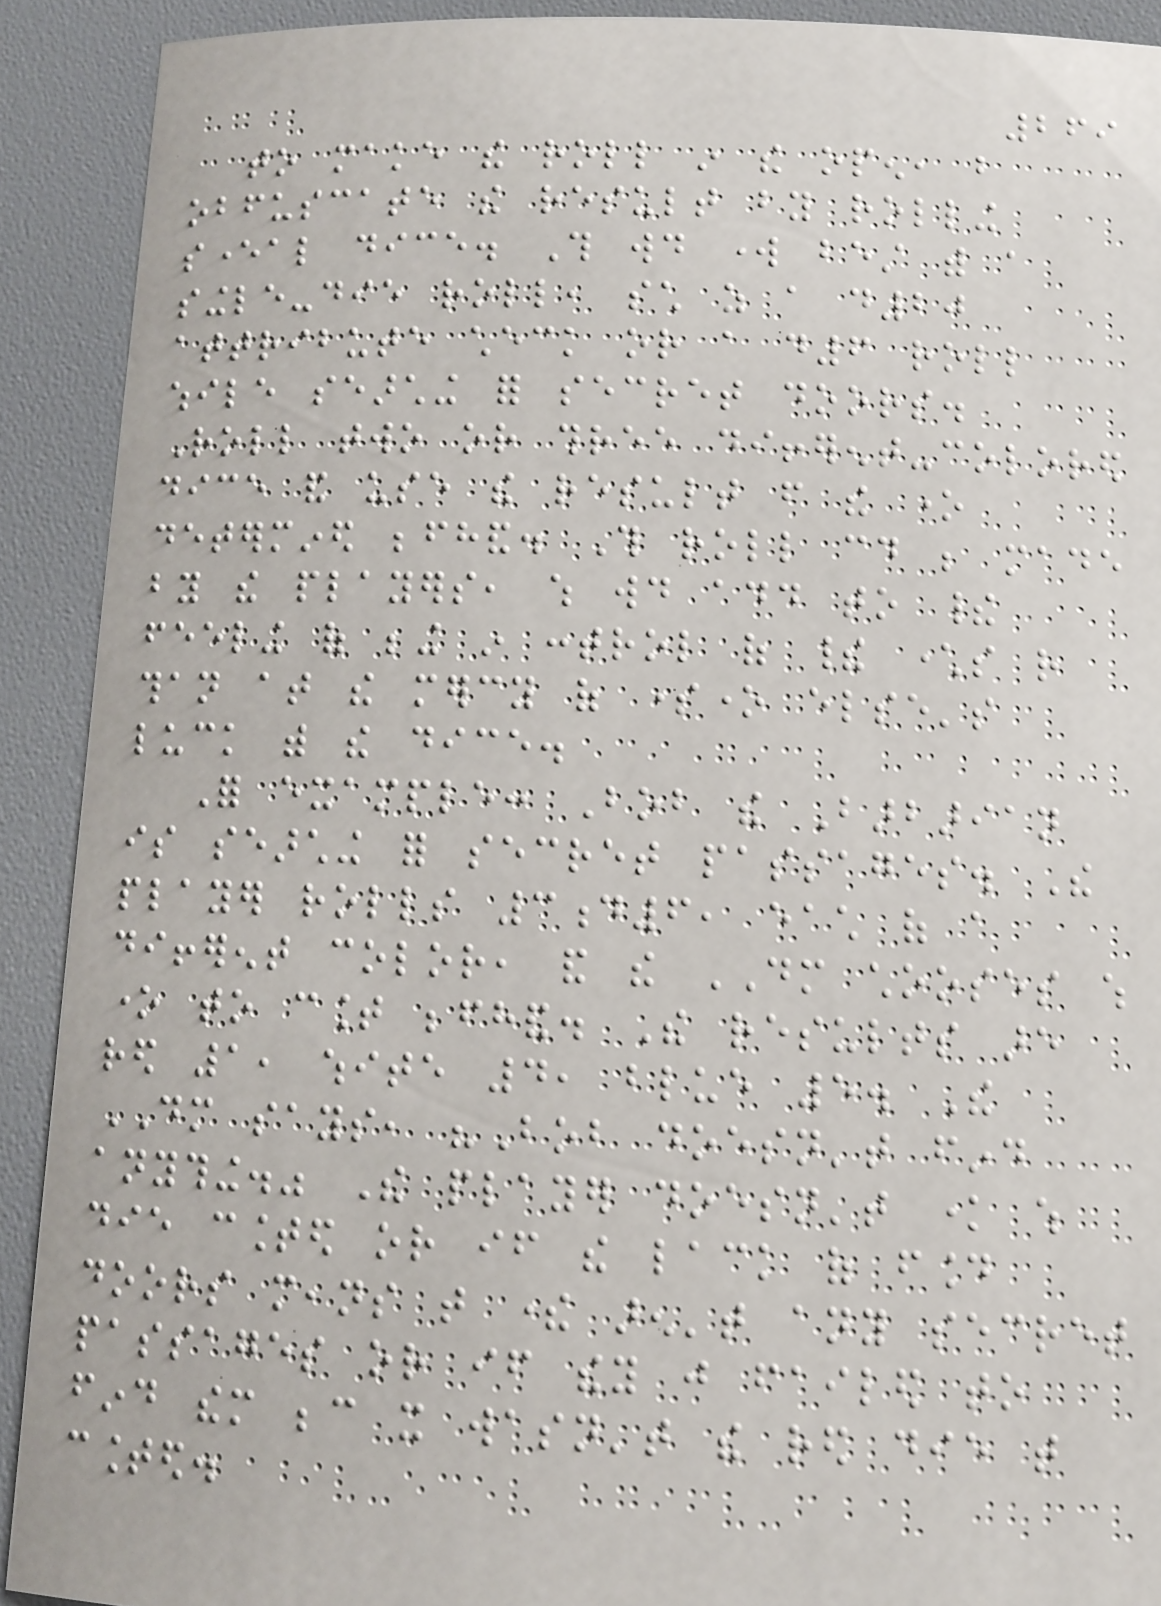269
to make the roll in the open, but
obfuscate the result by rolling
several dice. This would work best with a
single-die roll, such as a d20
attribute check or a d6 roll
while searching for secret doors.
Roll two or three different-colored
dice and use the result from the one
determined beforehand. This roll could be made
by the players, which would add to their
feeling of being in control of their characters rather
than at the mercy of someone else's
luck with the dice.
For example: Bob the Barbarian
is searching for secret passages. The
player rolls 3d6, each of a
different color, and the DM chooses which
one to count beforehand. The results are
red 1, white 4, blue 5. The
DM says, "Bob doesn't find
anything." The player doesn't know which
die counted or if the lack of found
doors means that there aren't any secret
passages or if they just failed to
find them because it wasn't the red die that
counted.
